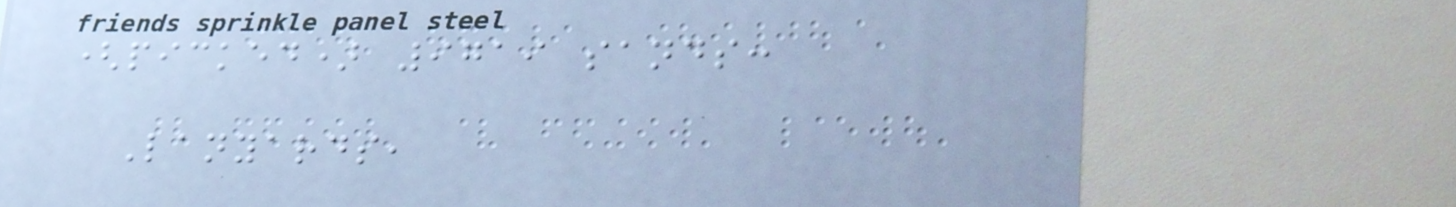(picked) 9719 sands:
Lanyards,
